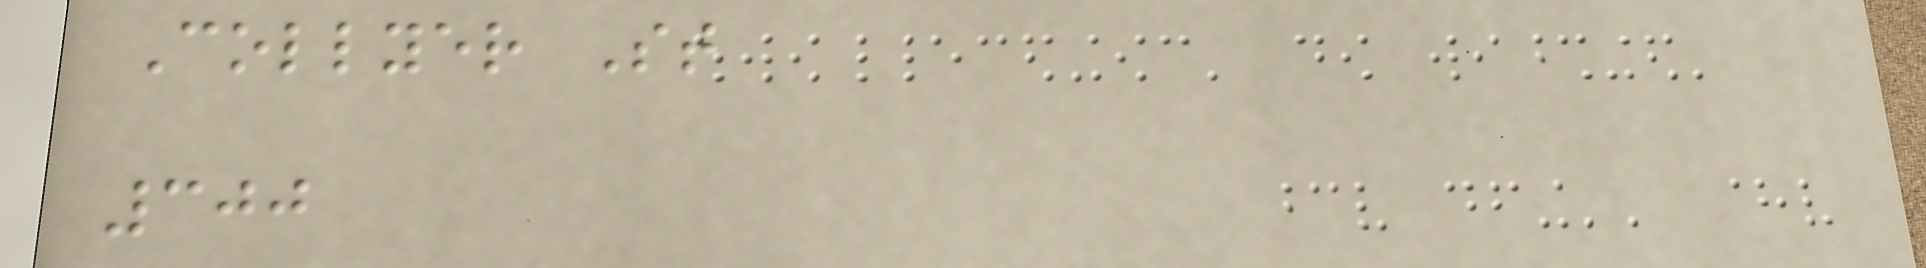Collyer St
300
